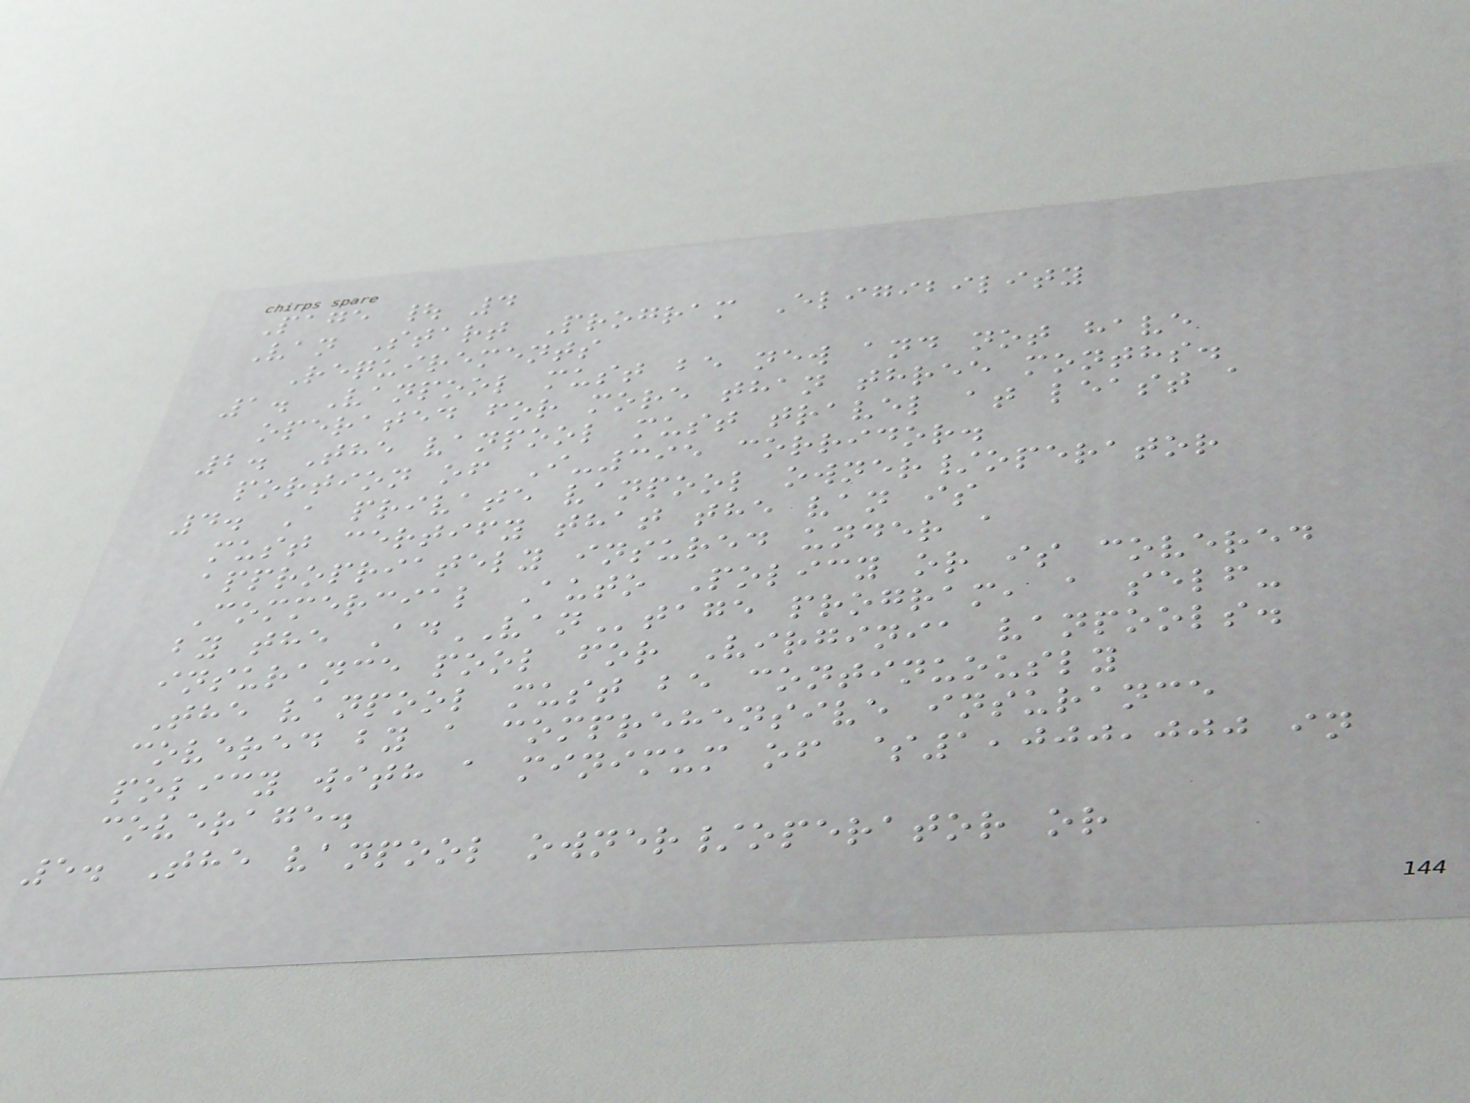Page | 4
Van Start Program Eligibility
Requirements
1. Vanpool must be new and not have
operated for more than three months.
2. The vanpool must travel at least a
portion of I-395 corridor.
4. A private vanpool owner/operator
must certify that the van is
appropriately insured under a
Commercial Auto Policy or is covered
by the AdVANtage program, a self-
insurance pool for Virginia vanpools.
The vanpool must be continuously
covered by a comprehensive insurance
policy with a minimum of $1,000,000 in
coverage.
5. The vanpool owner/operator or
